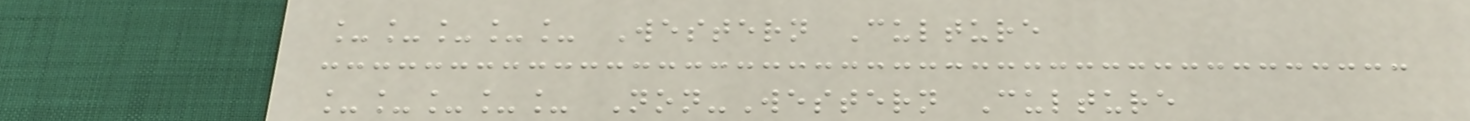_____ Western Culture
_____ Non-Western Culture
